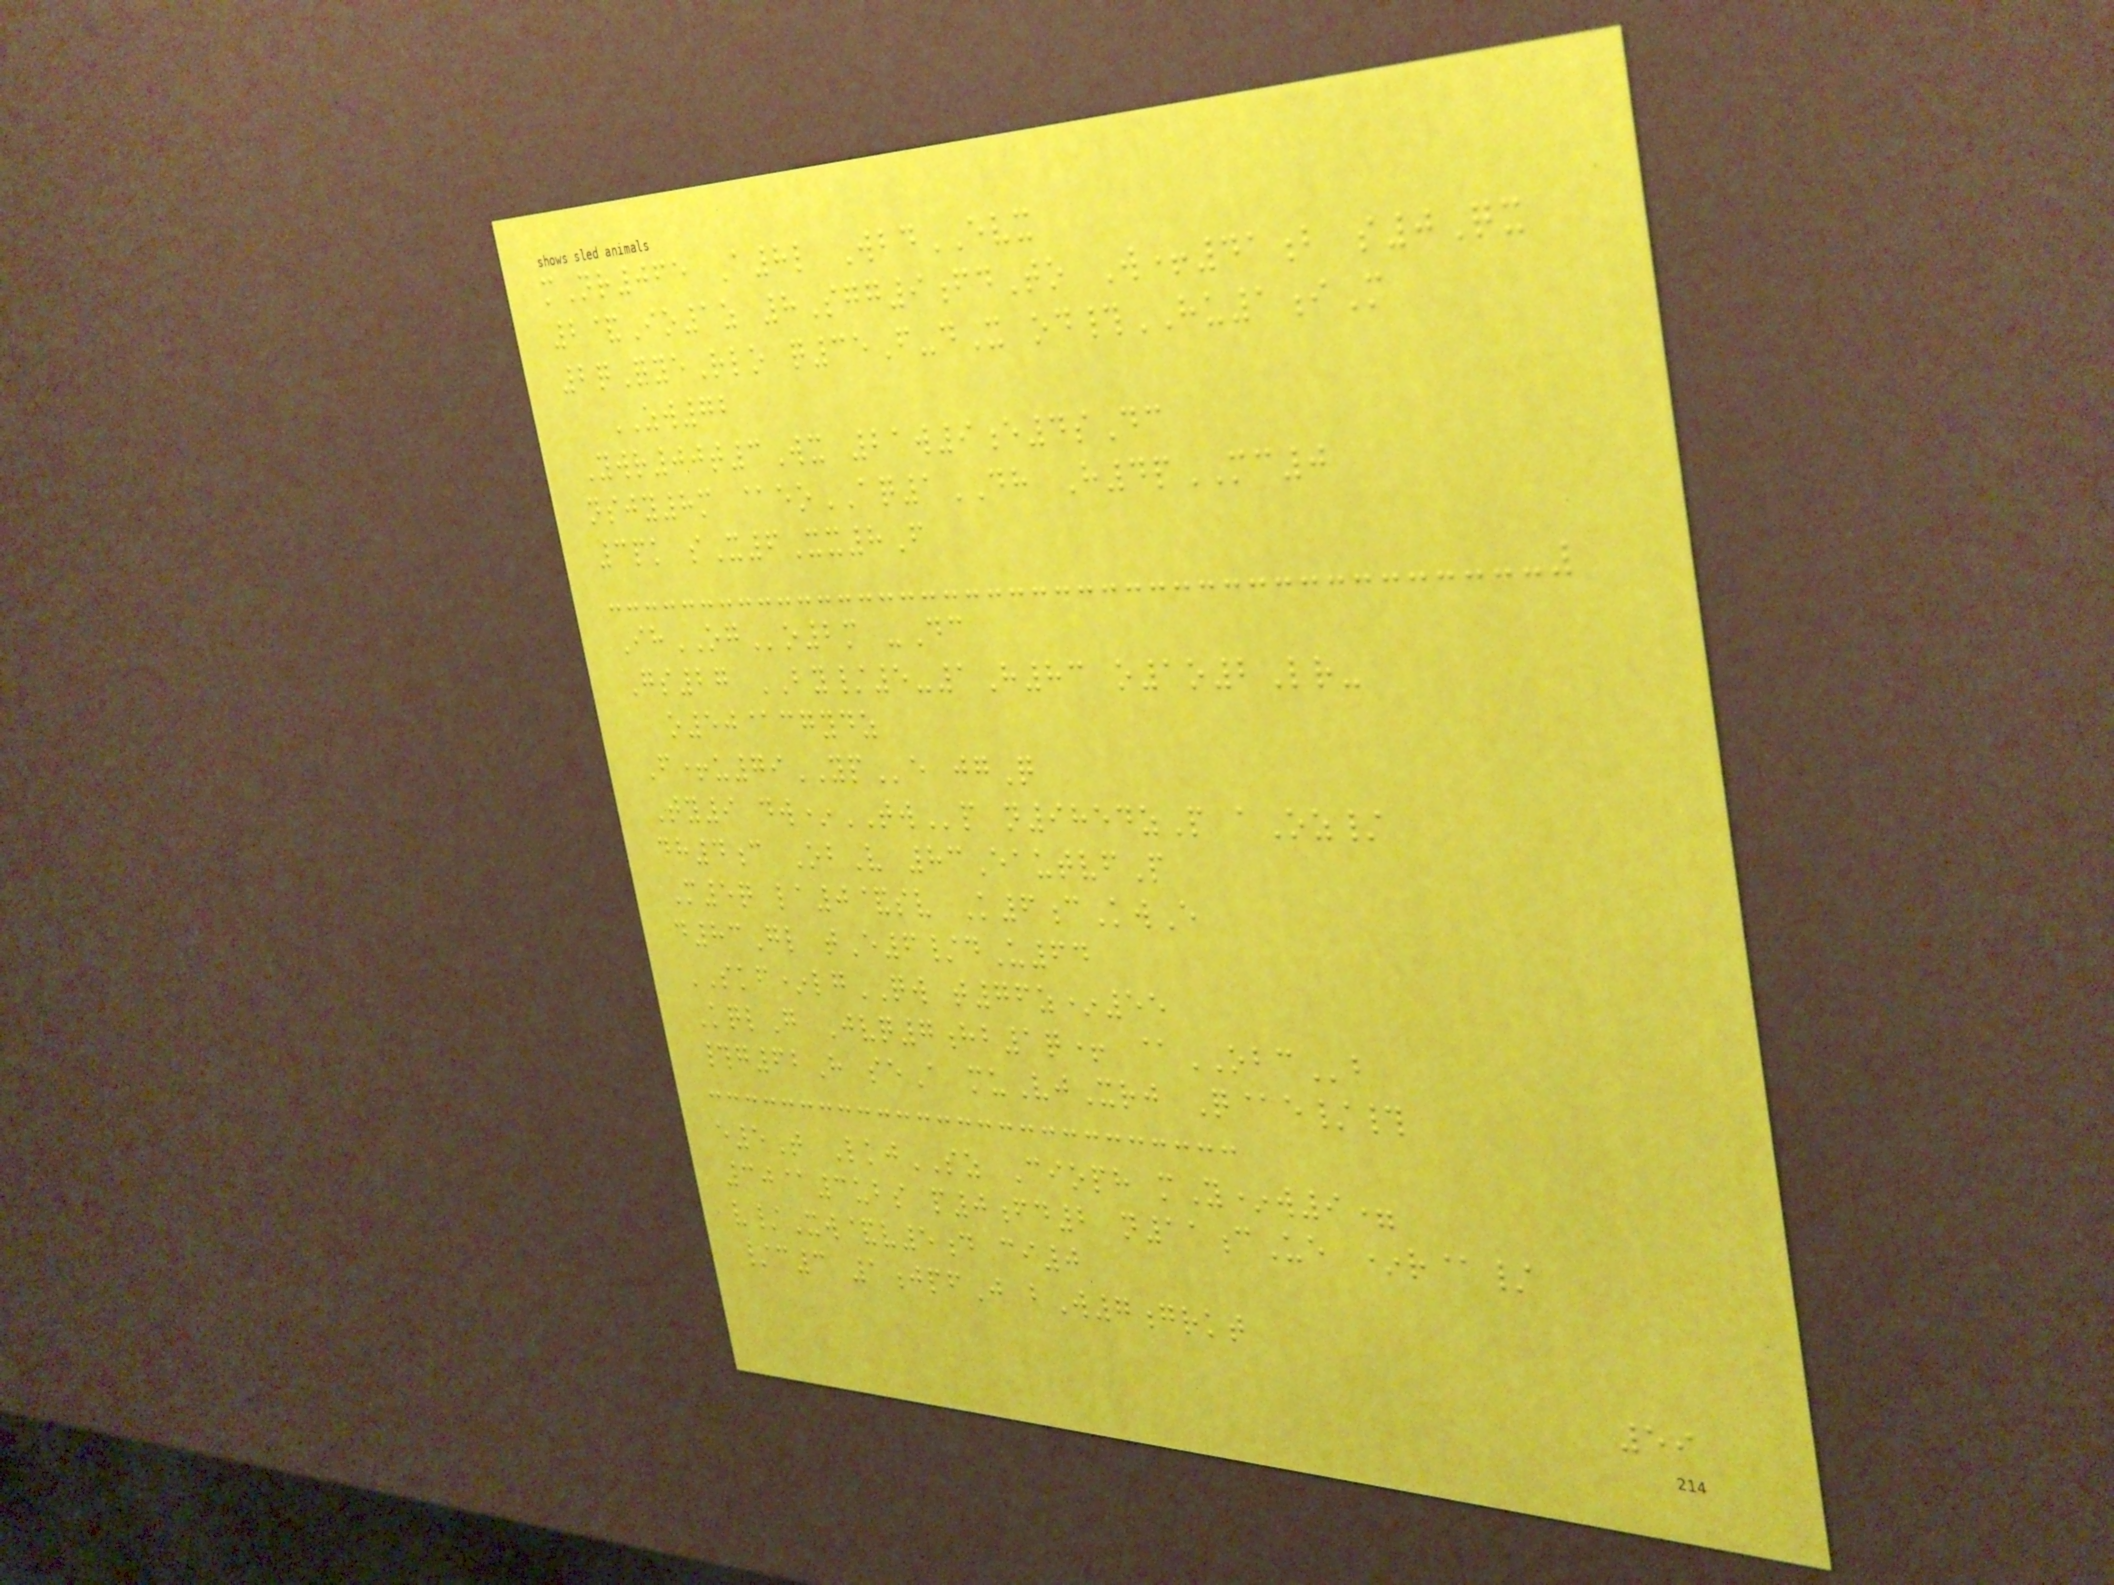mNr065 A8l WbdEVX
2&Io1z 8Sgg9fdTo W+41b s0Qx
2qQyeRlo q35F-dX od#HU1iM
ZW72
Ywr00t3Wx 21w9e4sDc
nsjy8m @eoAQ1DH H4pMC0
3pk sX6Xx8F
IhOGo2m -Dc
Gs27 BY/5-1H83 o1o2Lr-
o50@cgydz
F+u79YPe jgQ
Ty9 dw*TWp n9854zP aOz/
dh4c ObV 83EautvfP
M5q la0&sv K6cKwE
d83Gl tE6/dU64
SKF*lgQW t76z*55
KqlG Jvq7hb1q+ @OBCb
#g62H seA muVjXrj Q@e/#
e5T LkjSZ Cioph mY*w9=
30@3ubs p0fd2 n11cUe *r@/
v/Xw&v5d ci0
/c3 1jpfJ bW7grkt
59
